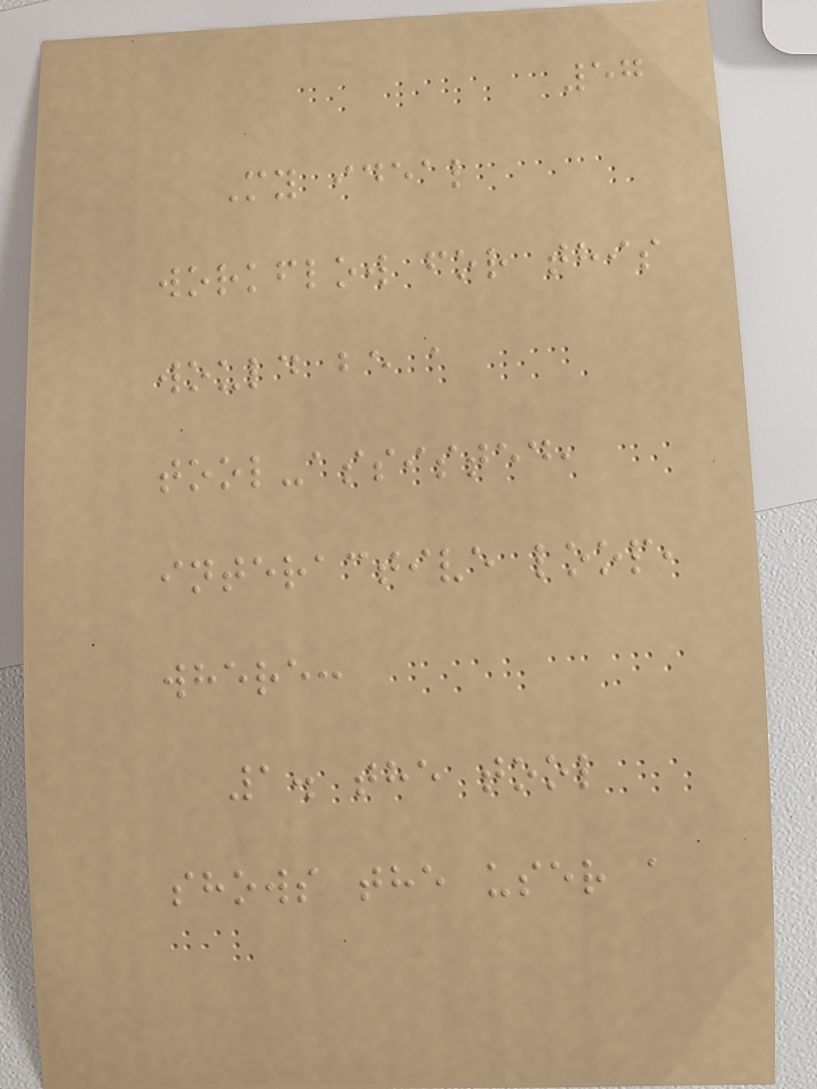57
My ideal
workflow for this
would be a
tool-assisted,
interactive loop,
where:
1. the tool
shows the user a
